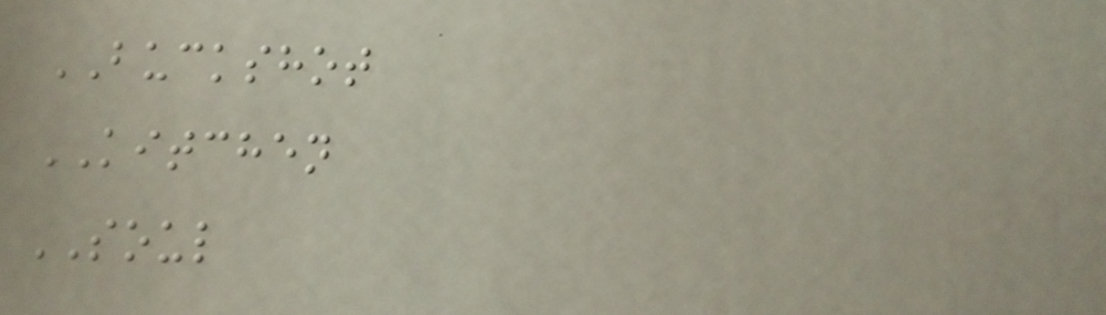BUCKSHOT
KITCHEN
SOUL
